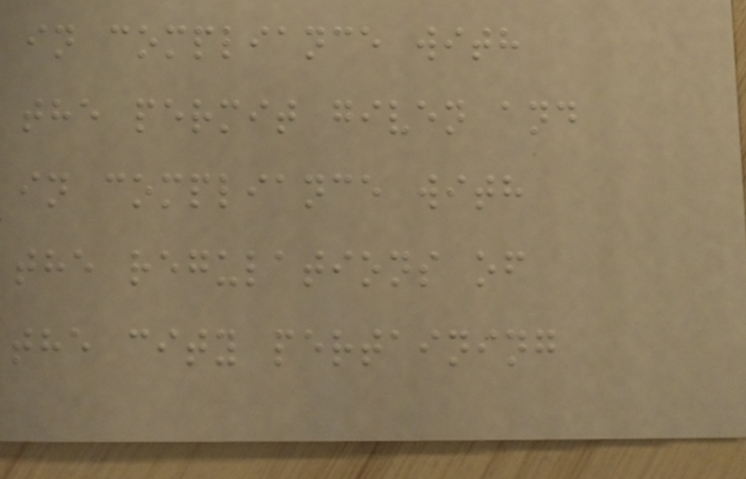in compliance with
the permit given and
in compliance with
the regulations of
the city pertaining
